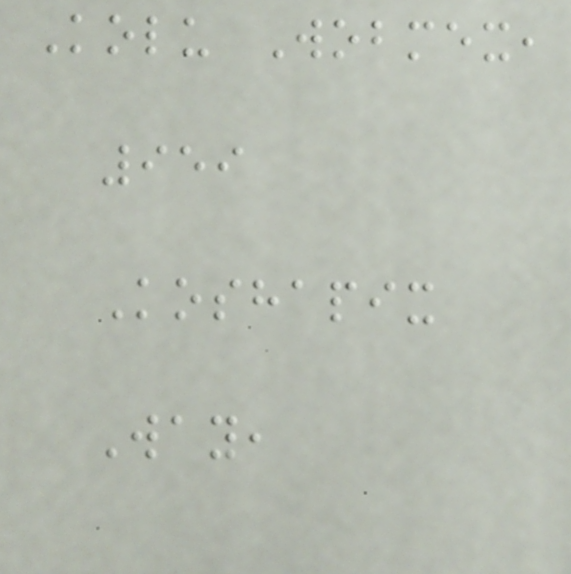Kolu Wobmex,
959
Koshapix
Way,
